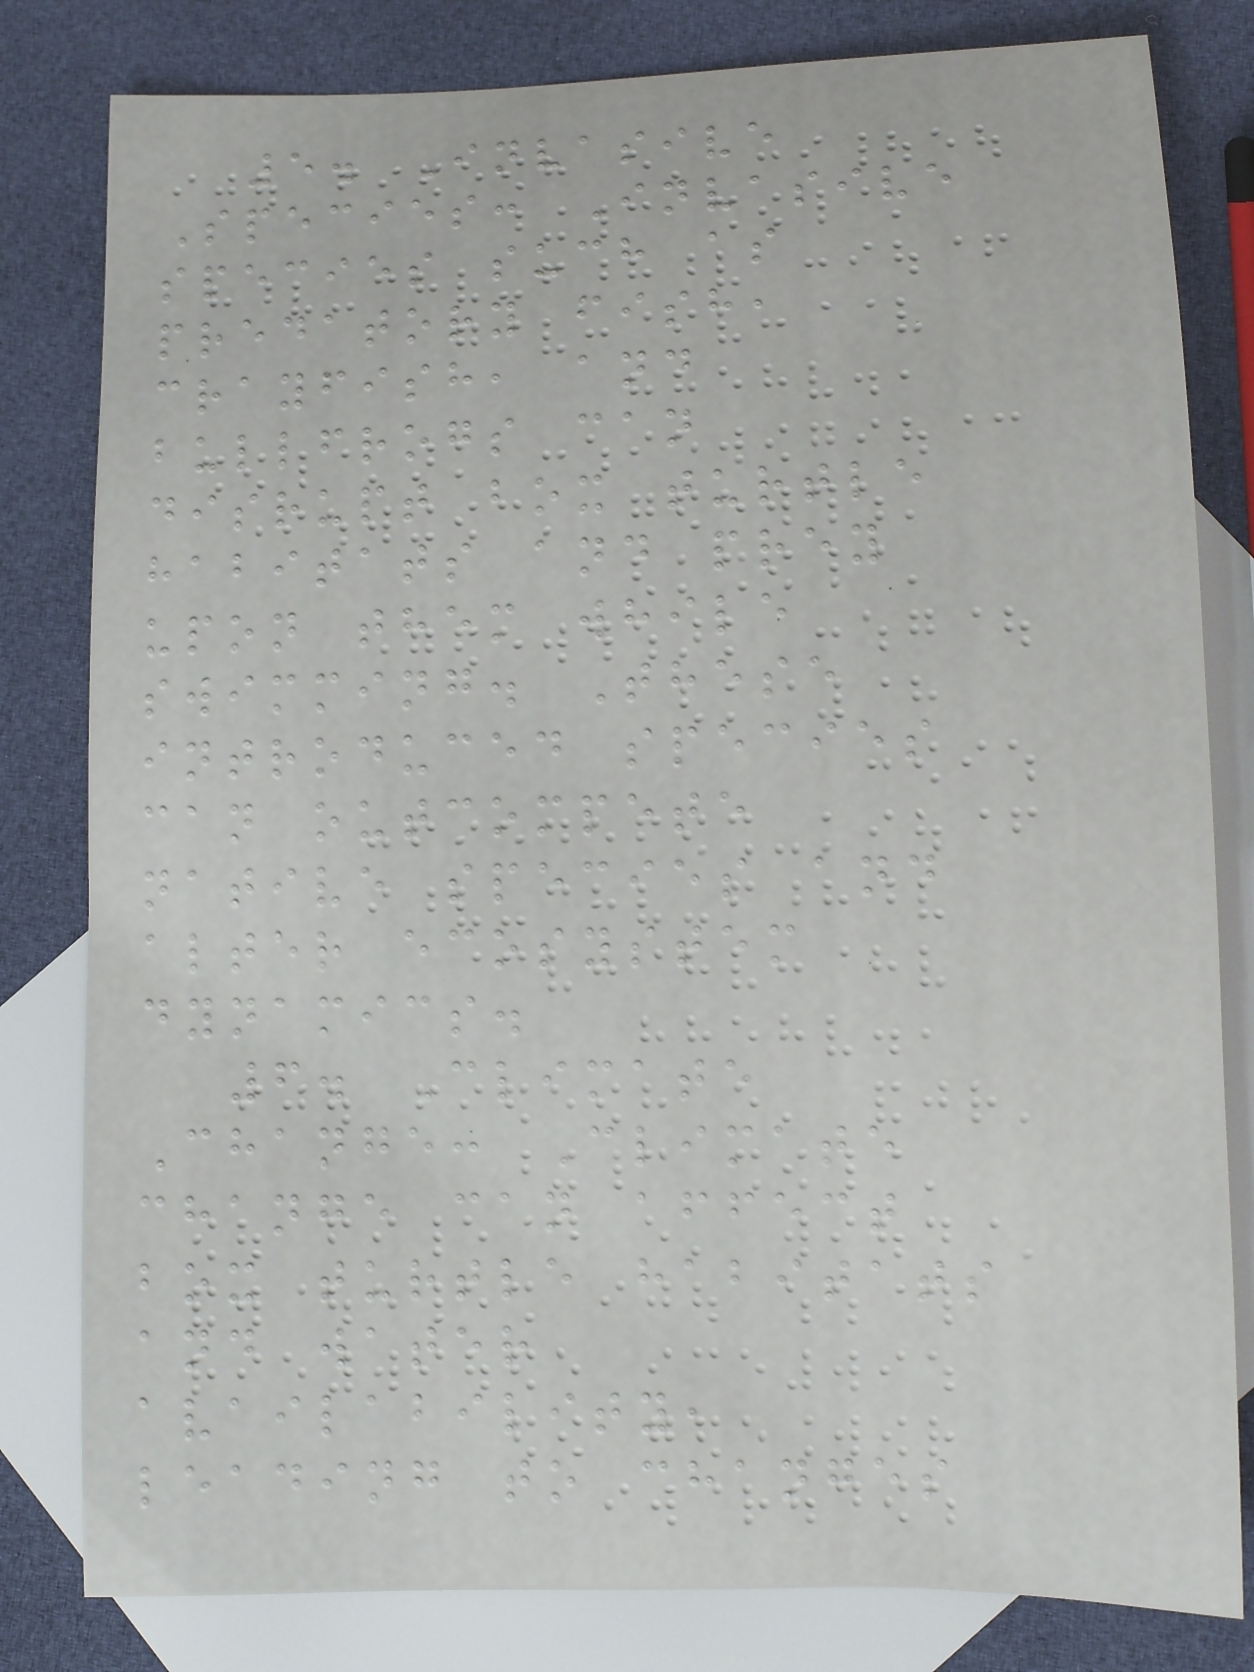5. Invasive
Species: Invasive
species such as
predatory fish,
crayfish, and
bullfrogs can
disrupt box turtle
habitats and prey
upon them while
swimming. These
introduced species
can outcompete
native species and
alter ecosystem
dynamics.
6. Climate
Change: Climate
change can affect
box turtle habitats
and water
availability,
leading to changes
